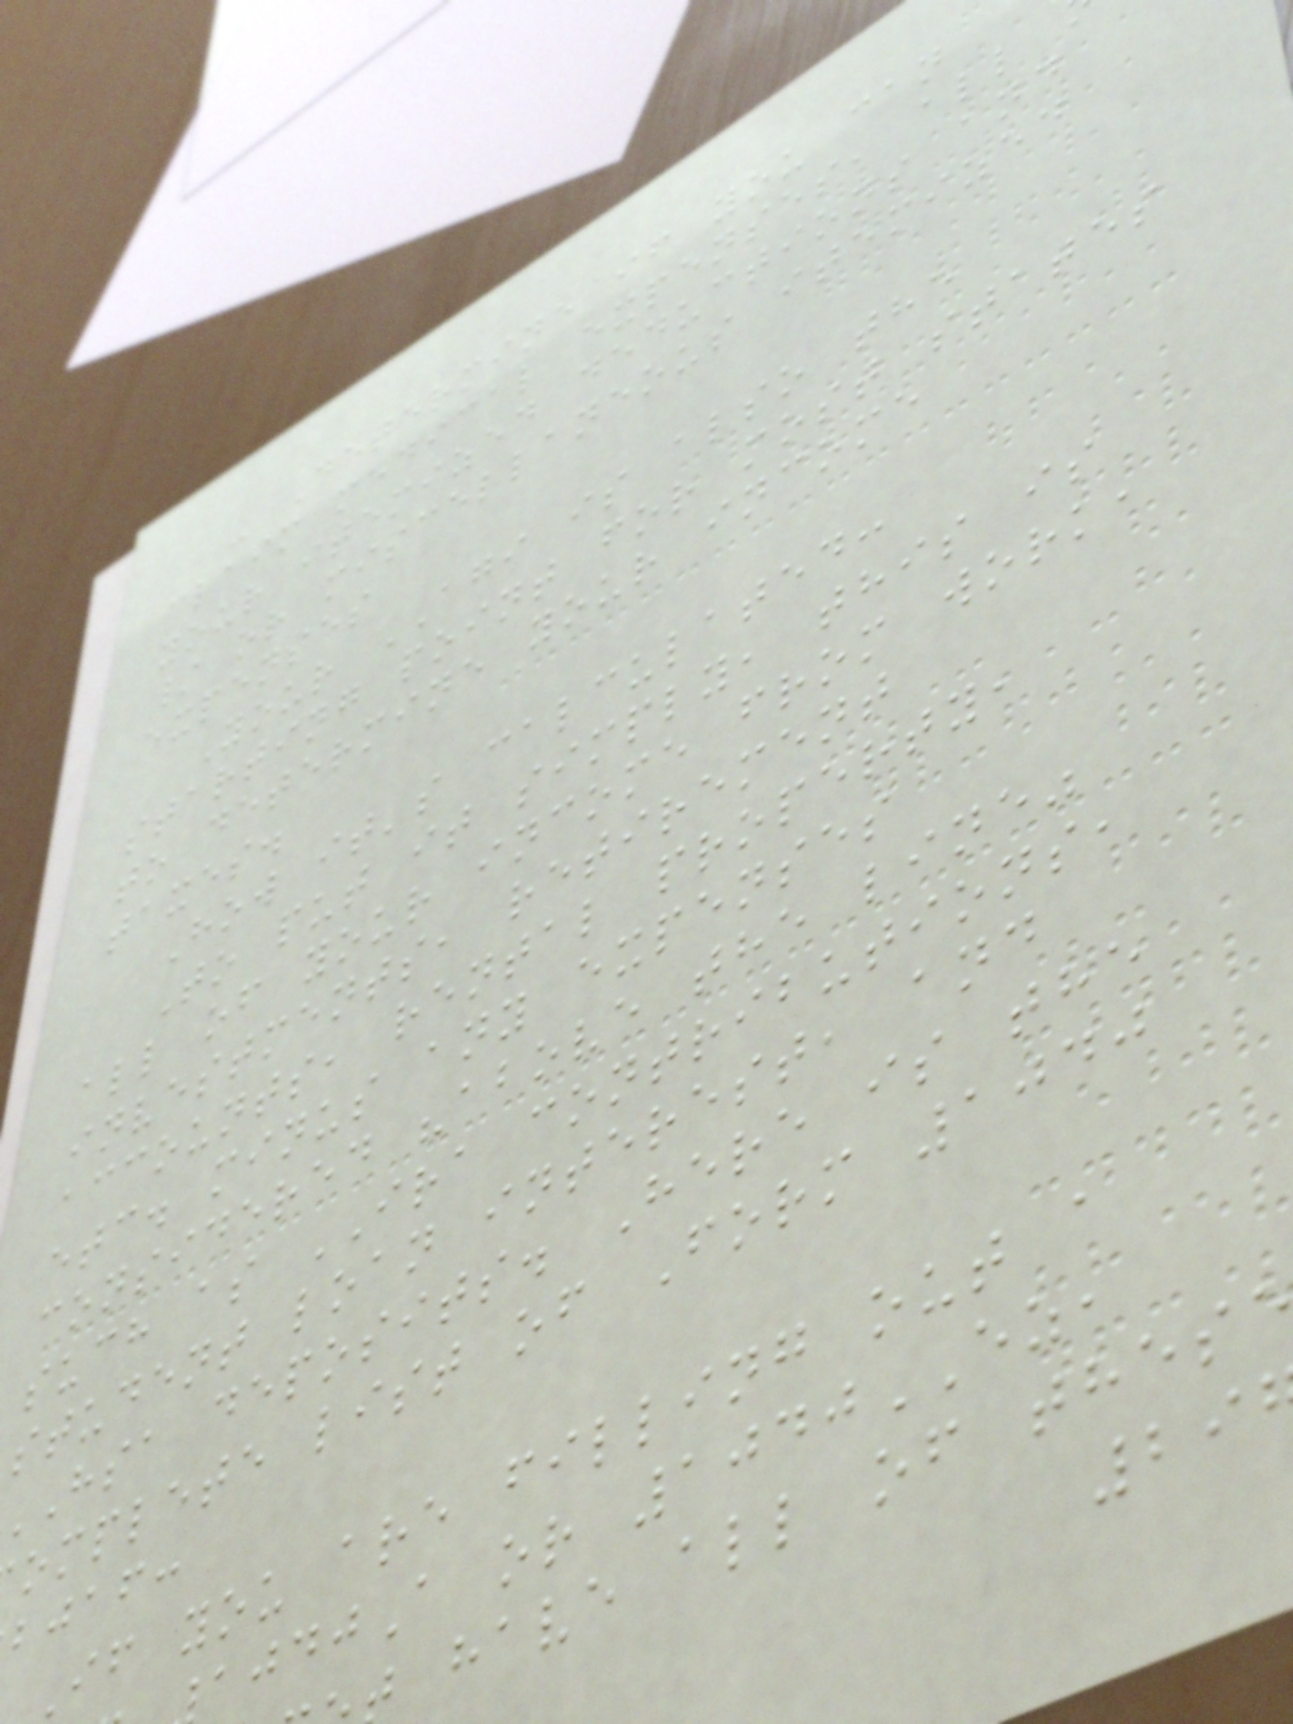- Determine if you can
claim medical expenses, all
your itemized deductions and
/ or miscellaneous itemized
expenses
Your AGI is also the
starting point for most states
to determine your income
taxes.
How it's calculated:
To put it simply, this is
all of your income from work,
investments, retirement
accounts, rental property,
etc. minus any expenses
considered "above the line"
such as IRA contributions,
student loan interest, and
hsa deposits. Here is the
omplete list of Form 1040
bjaf:
if you are filling out a
A or 1040EZ,
have all of thes
